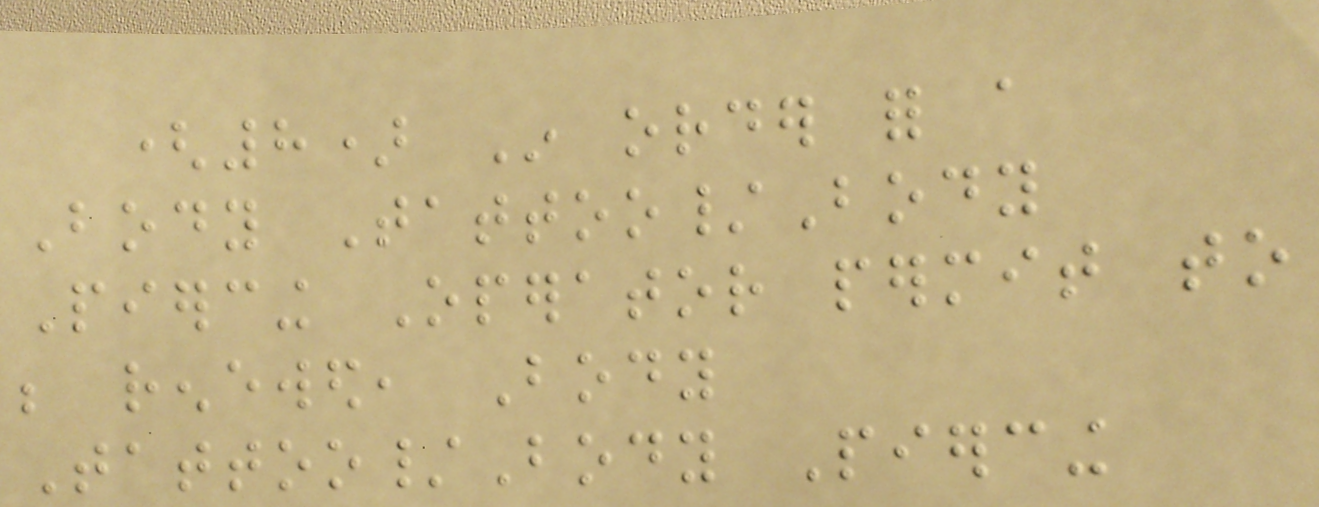(8) In order for a
Body Tattoo/Body
Piercing Operator permit to
be renewed, Body
Tattoo/Body Piercing
